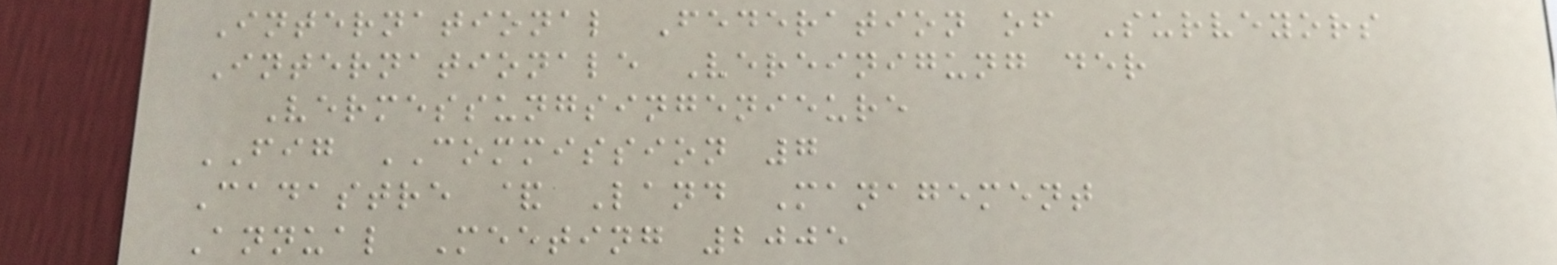International Federation of Surveyors
Internationale Vereinigung der
Vermessungsingenieure
FIG COMMISSION 7
Cadastre & Land Management
Annual Meeting 2005
